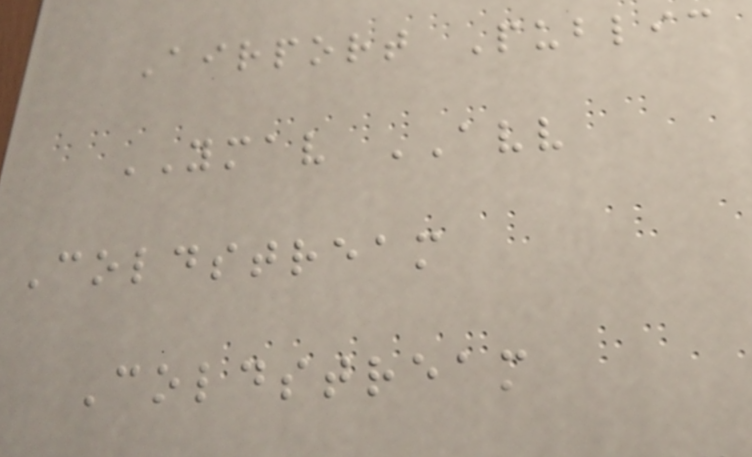Airport Public
YMAV AVV
Coldstream
Coldstream
